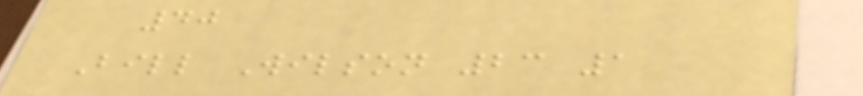40
Bill Wilson 23 1
